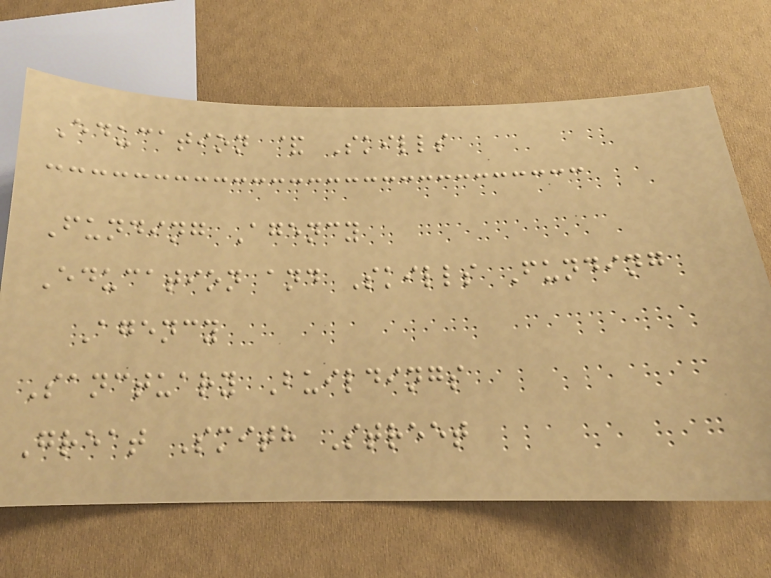Education & Skills
Funding Agency
Education and Skills Funding
Agency
Sanctuary Buildings
Great Smith Street
